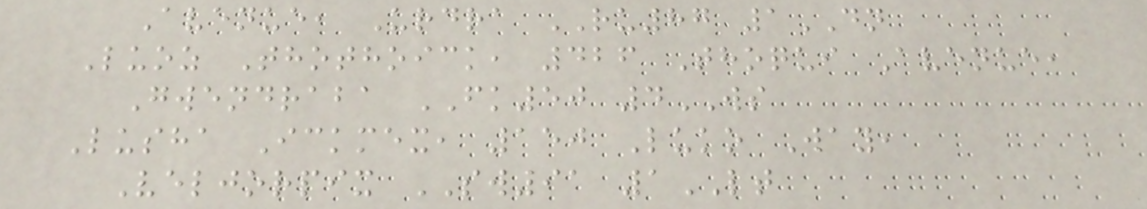Avenue, Urdra RU87 1DN
Luoz Thothoick, 426 Thoqui Avenue,
Gwendraba FK50 4WS
Lusha Ickmex, 150 Luko Way,
Veljorpix SW91 1LT
